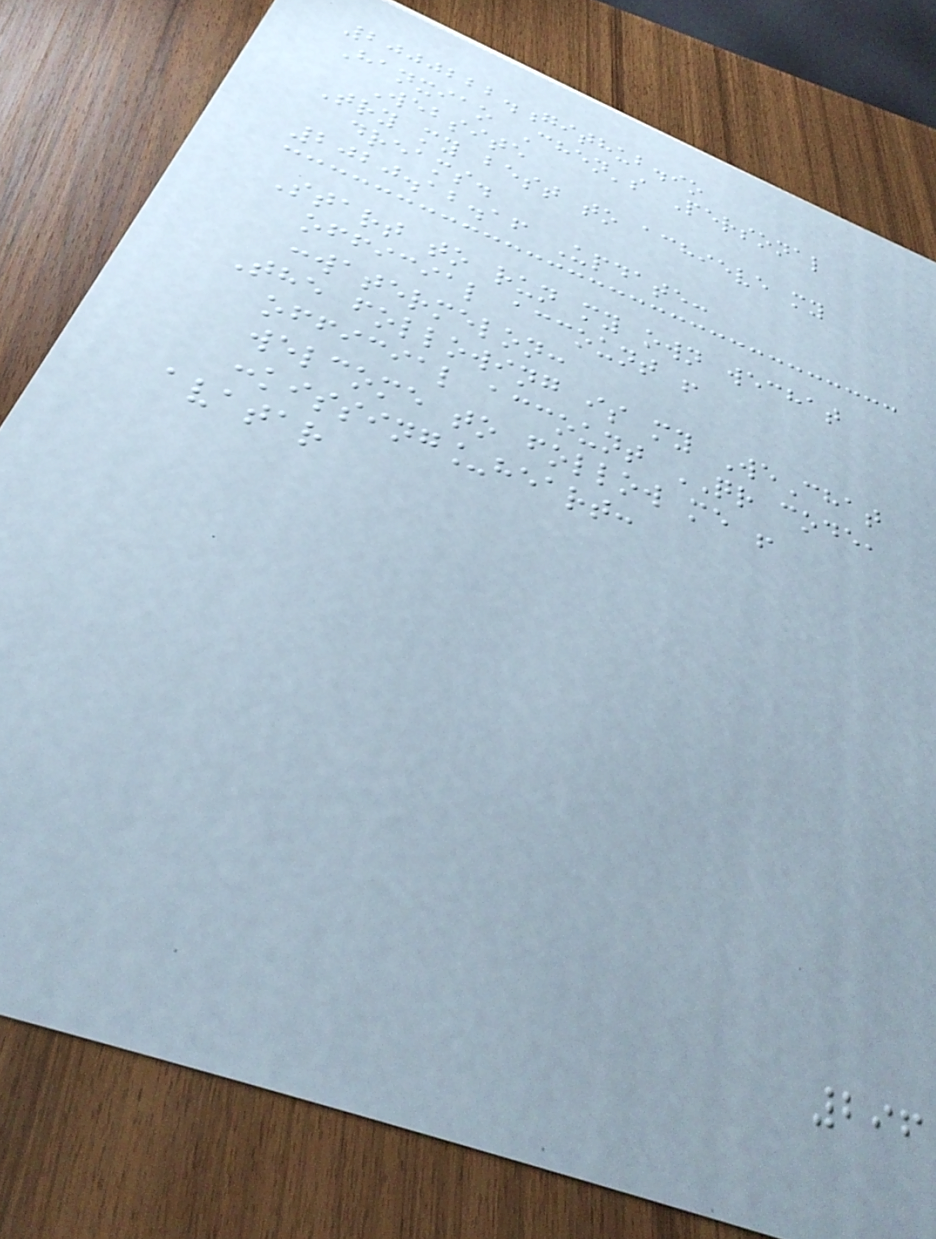2000222.github.io
Hanxiao Chen's Personal
Website
Try my best to achieve my
dreams.
2020.12.16 Update:
Start to run my own wechat
official account !
:watermelon:
The following is my WeChat
official account QR code,
welcome to follow me !
:kissing_heart:
avatar
296
